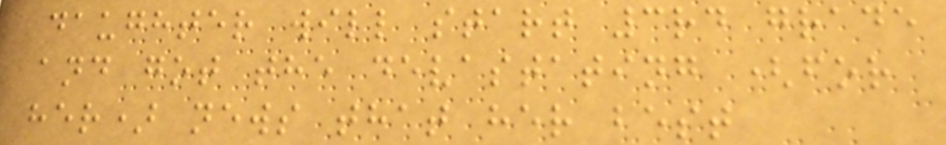daughter will start 3rd grade
and got the devastating (for
her) news that her best
